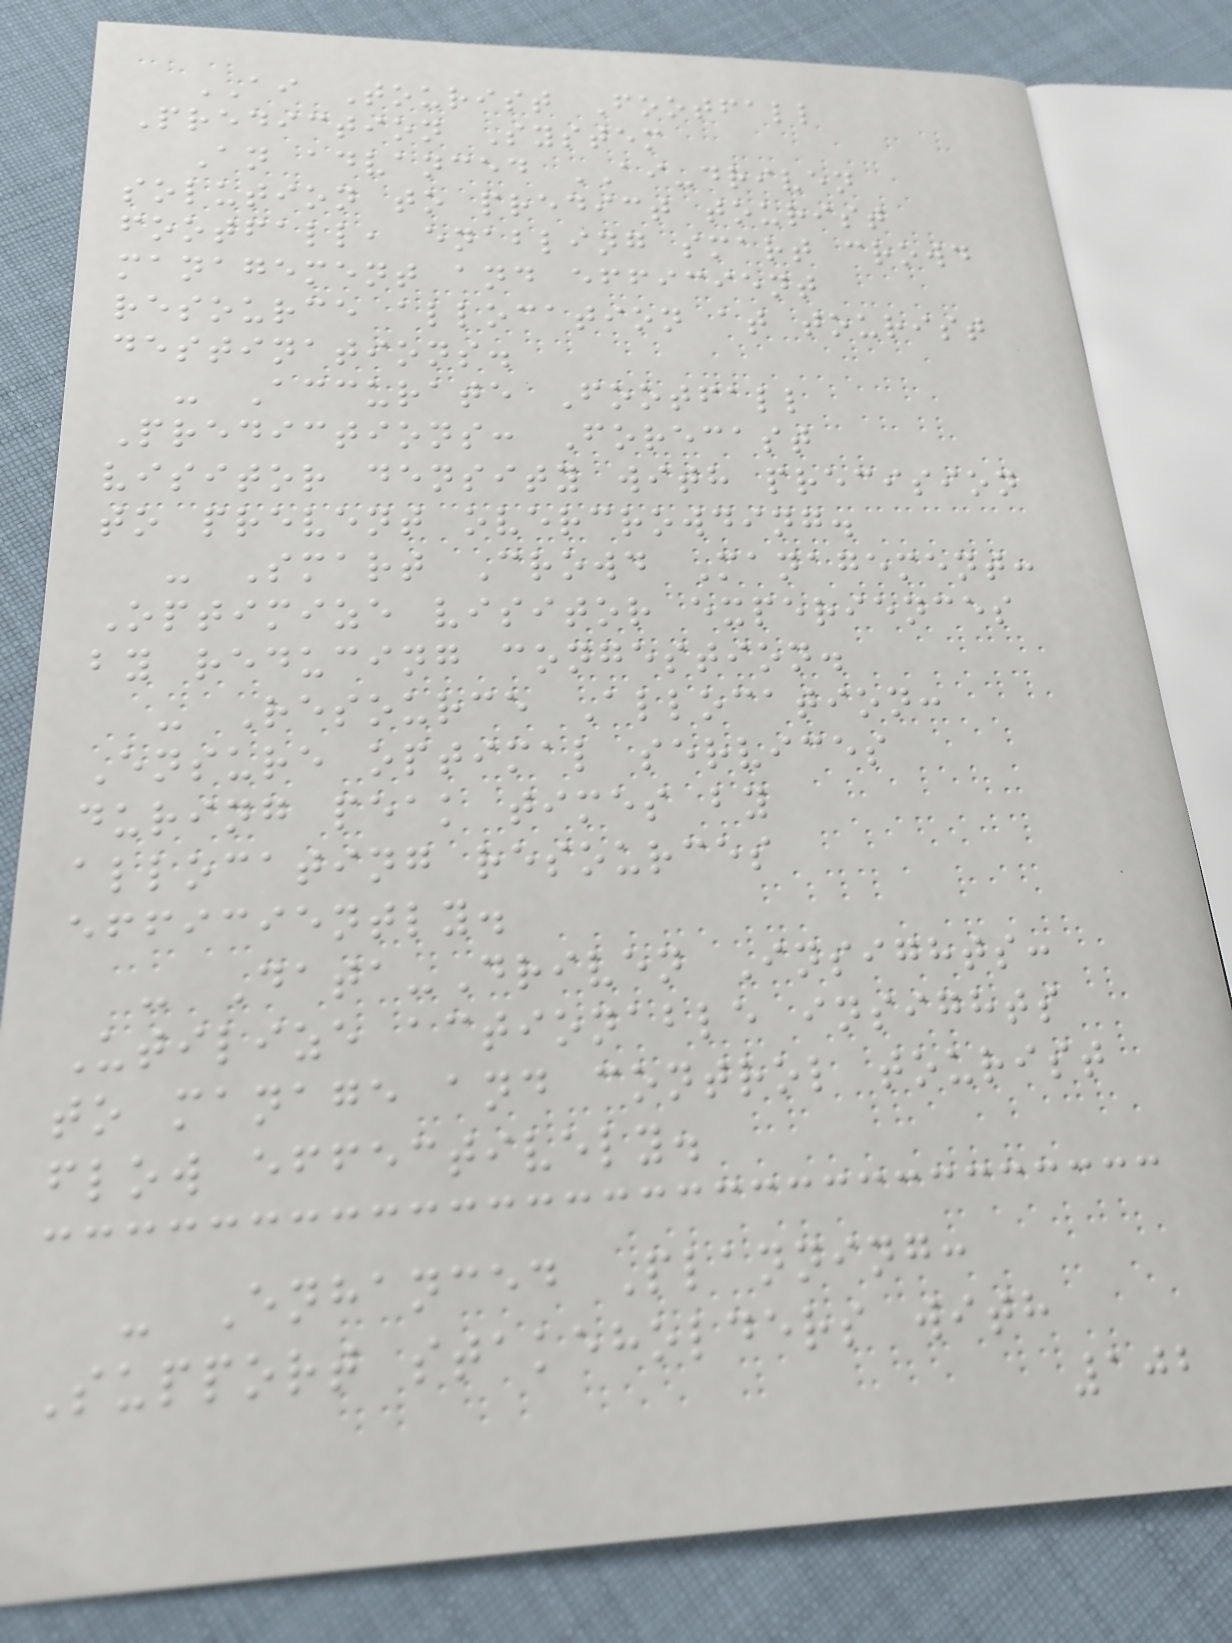AI Tourist Footfall
Prediction System
An advanced AI-driven
solution to predict tourist
footfall, enabling smart crowd
management and efficient
resource allocation at tourist
destinations.
- Accurate Footfall
Predictions: Forecast
visitor density with precision
to prevent overcrowding.
- Smart Crowd Management:
Optimize visitor experiences
by reducing congestion.
- Resource Allocation:
Ensure optimal services
during peak times by
allocating resources
efficiently.
- Data-Driven Insights:
Utilize actionable insights
to manage and control tourist
flow effectively.
- Enhanced Planning:
Support stakeholders with
102
